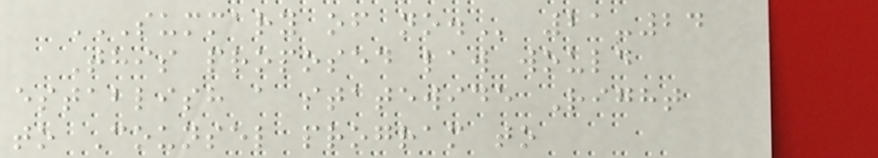SUMMARY OF NO. 21-24
This proposed law would
establish a statewide Right
to Counsel program to
